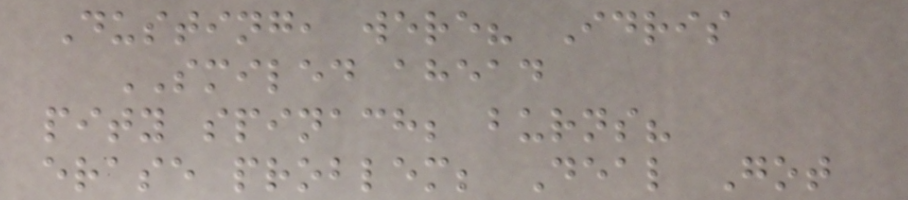Dusting, were? Idris
SMILED ahead
pity spinach; burns?
erase problem; Deal Got
